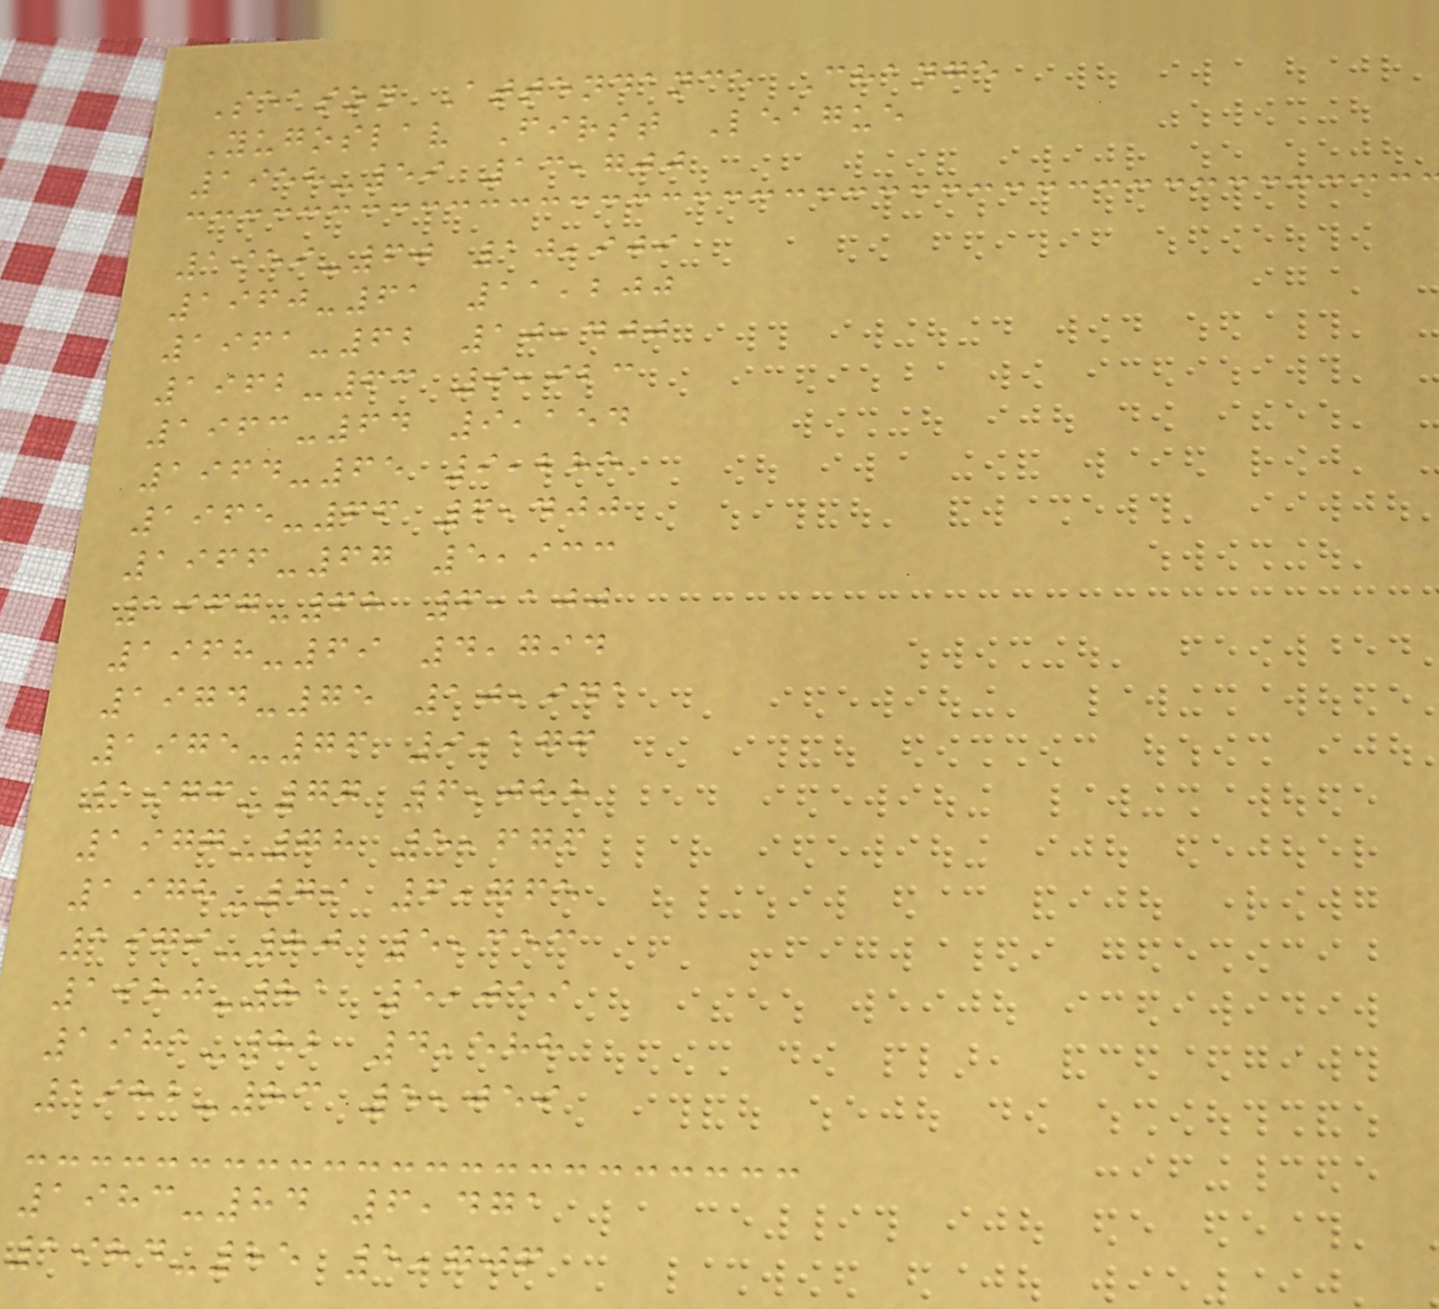Season Attendance Change
Yugoslav First League
1958-59 13,700
1959-60 10,909
1960-61 11,200
1961-62 10,400
1962-63 9,923
1963-64 9,154
1964-65 9,285
1965-66 6,400
1966-67 5,933
1967-68 6,100
1968-69 4,794
1974-75 10,941
1975-76 9,176
1976-77 6,088
1977-78 5,676
1978-79 6,765
1979-80 5,353
1980-81 5,059
1981-82 4,588
1982-83 5,059
1983-84 6,471
1984-85 5,706
